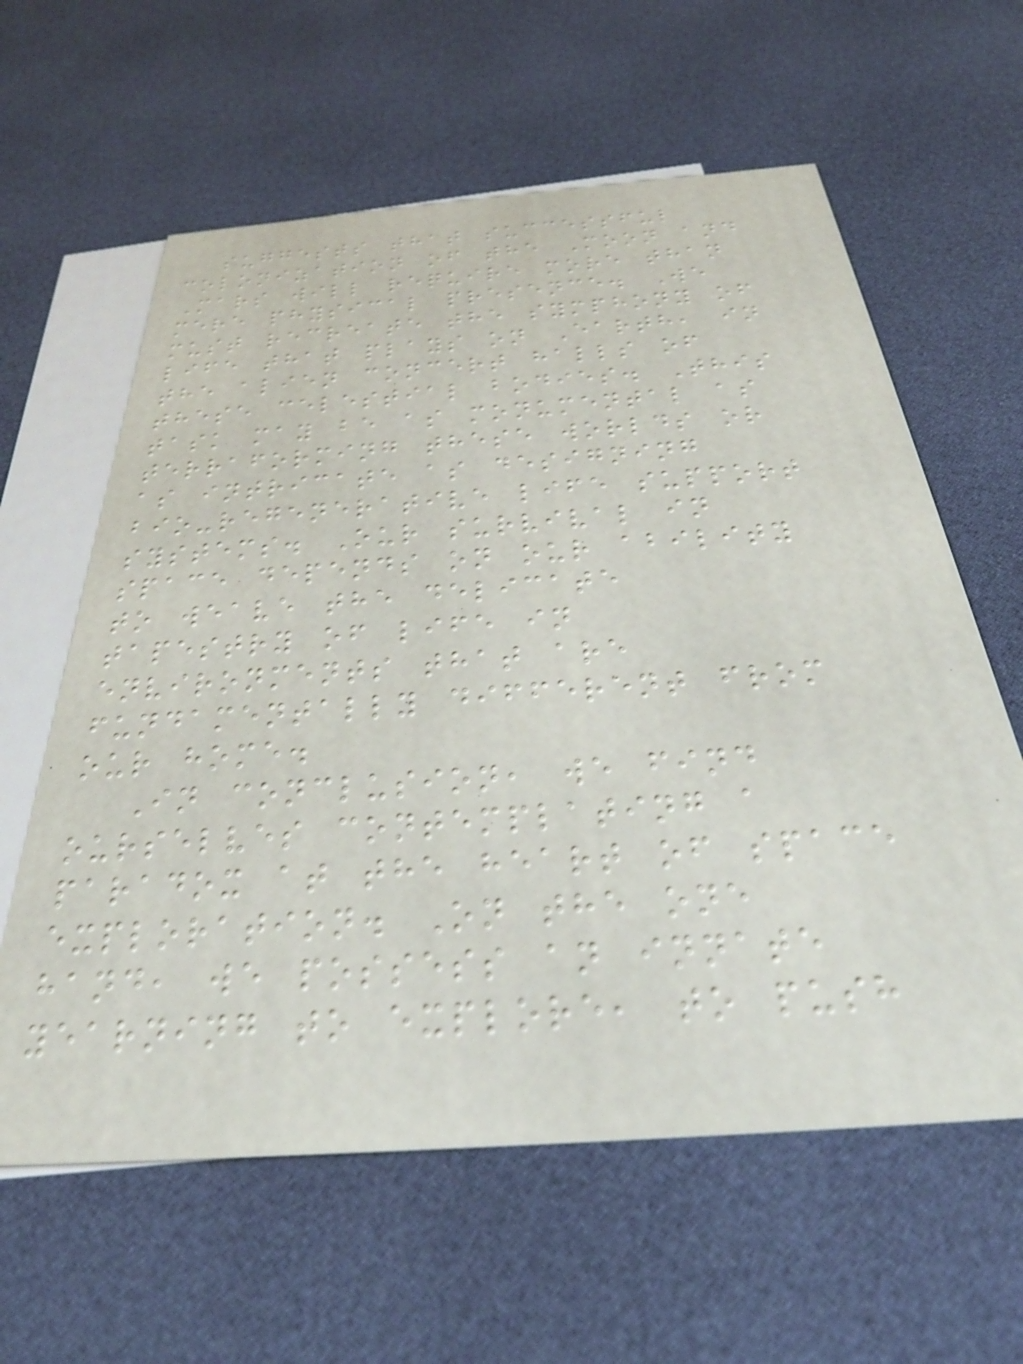suggests that successful
colonization of the Moon and
Mars will require more than
mere physical presence. We
must recreate the symphony of
life that plays on Earth, in
the alien concert halls of
these celestial bodies. This
task may be as monumental as
terraforming these worlds or
as intricate as designing
bio-regenerative life support
systems. Our survival in
space depends on our ability
to weave the delicate
tapestry of life in
environments that are
fundamentally different from
our home.
In conclusion, we find
ourselves contemplating a
paradox at the heart of space
exploration. On the one
hand, we possess an innate
yearning to explore, to push
